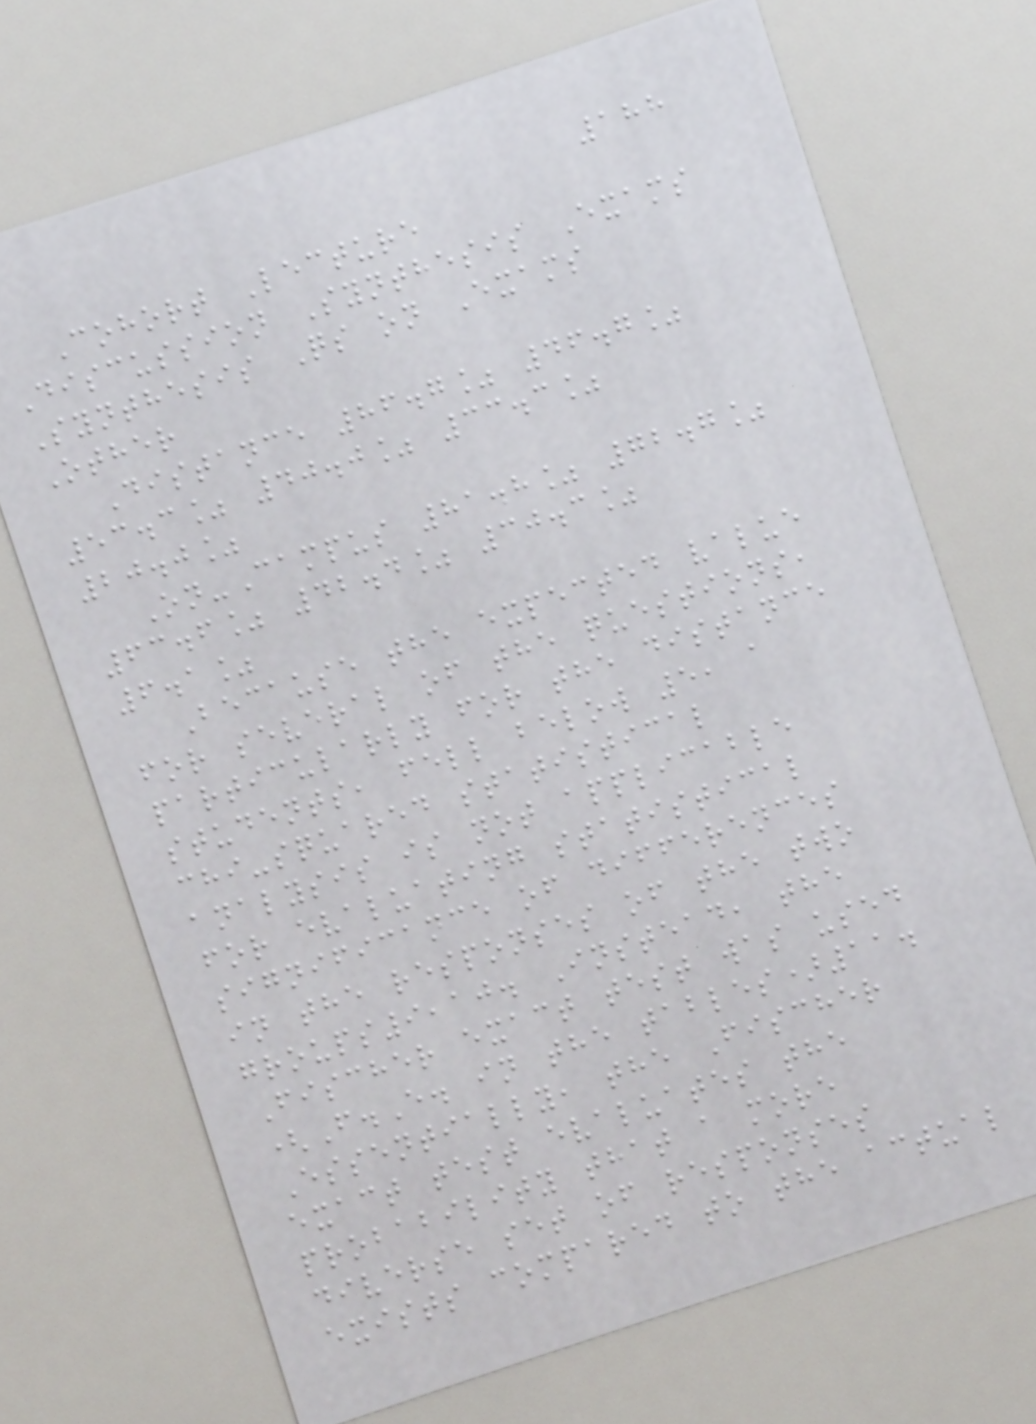188
Cohort Lecture
Discussion Synthesis Exams
Synthesis Qs on Exams
Other
Distance 86.7% 46.7%
53.3% 40.0% 33.3%
20.0%
On-Campus 81.8% 72.7%
63.6% 42.4% 30.3%
6.1%
Because the expected value
for several of the questions,
particularly for the distance
students, fell below 5, a
chi-squared statistical
analysis is not applicable
for evaluating statistical
significance of differences
in the responses of the two
groups9,10. Instead, the
Fischer exact test was used
(F.E. in the tables)11.
Essentially, the Fischer
exact test evaluates the
probability that a more
diverse set of responses
exists compared to the actual
